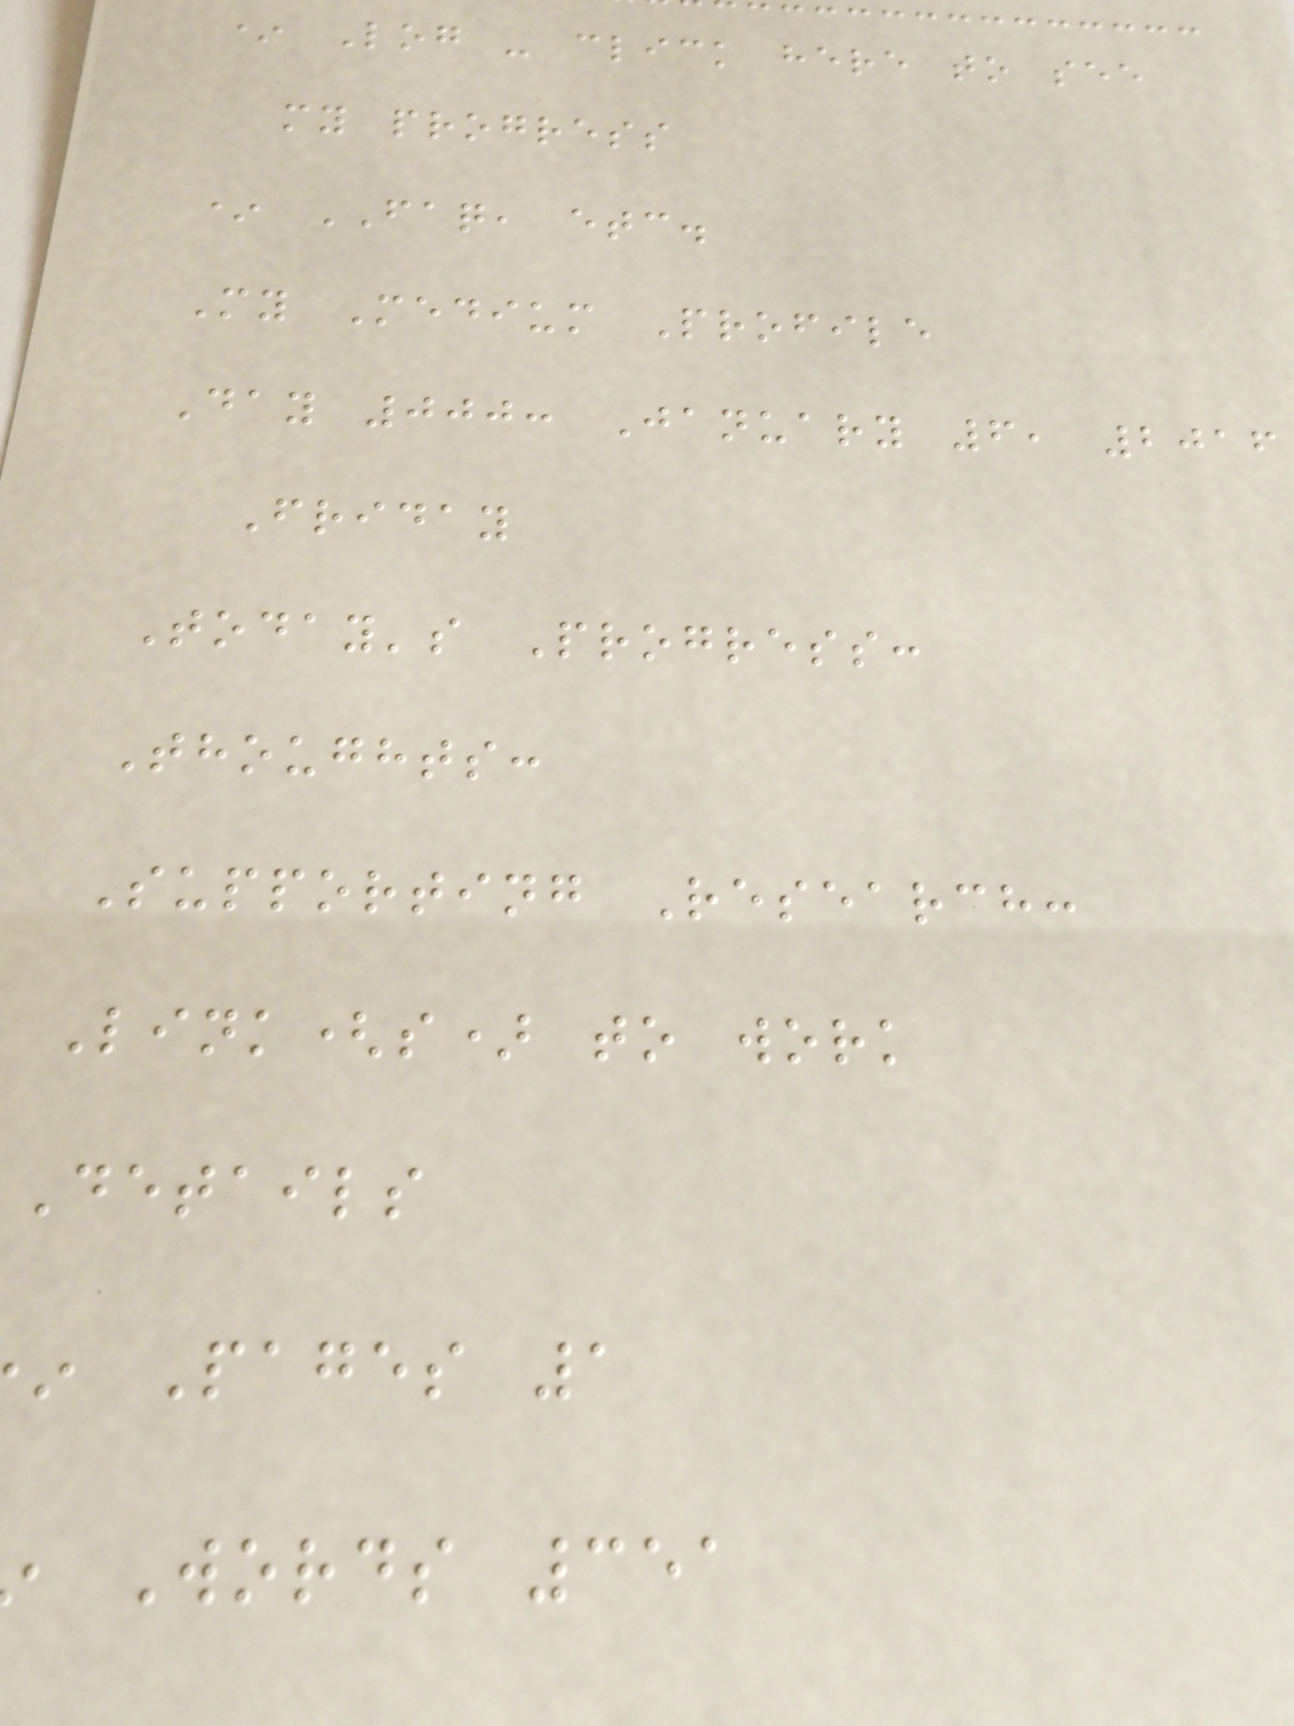* Log - click here to see
my progress
* FAQ, etc.
My Medium Profile
Day 000: January 6, 2016
Friday
Today's Progress:
Thoughts:
Supporting Research:
Link(s) to work
Details
Pages 1
Words 351
